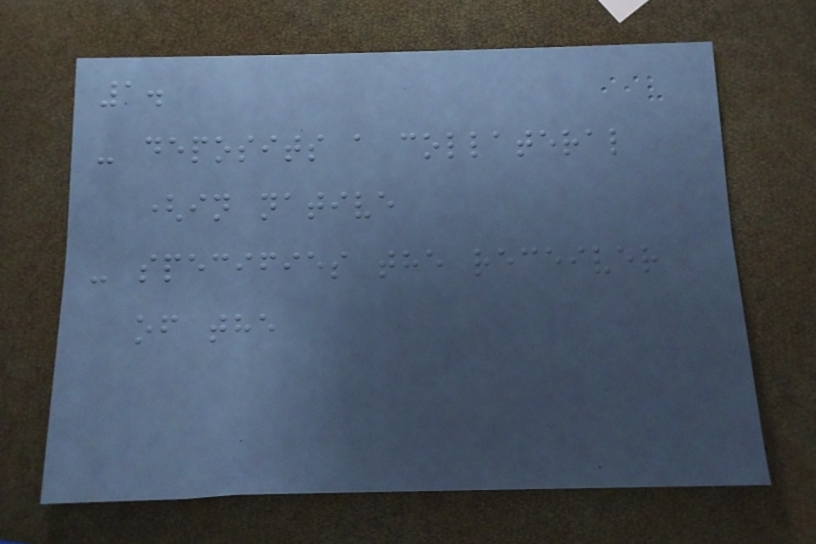1.
- deposits a collateral
(in native
- specifies the receiver
of the
